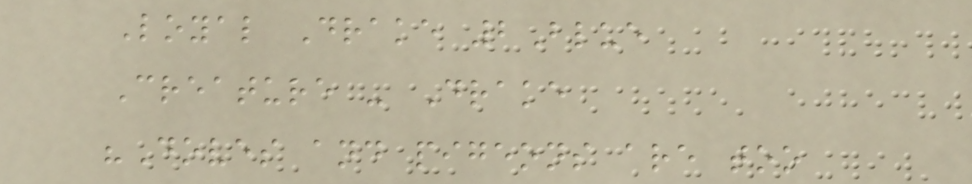Loyal Drake 2Blue
Creature - Drake
"Doves and pigeons are too
